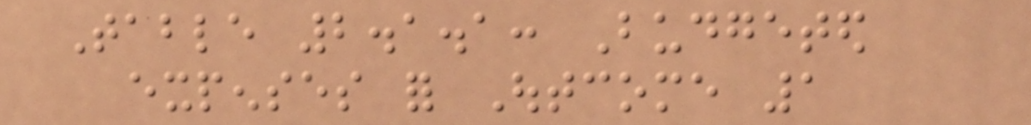Table 2.1.1: Budgeted
expenses for Outcome 1
